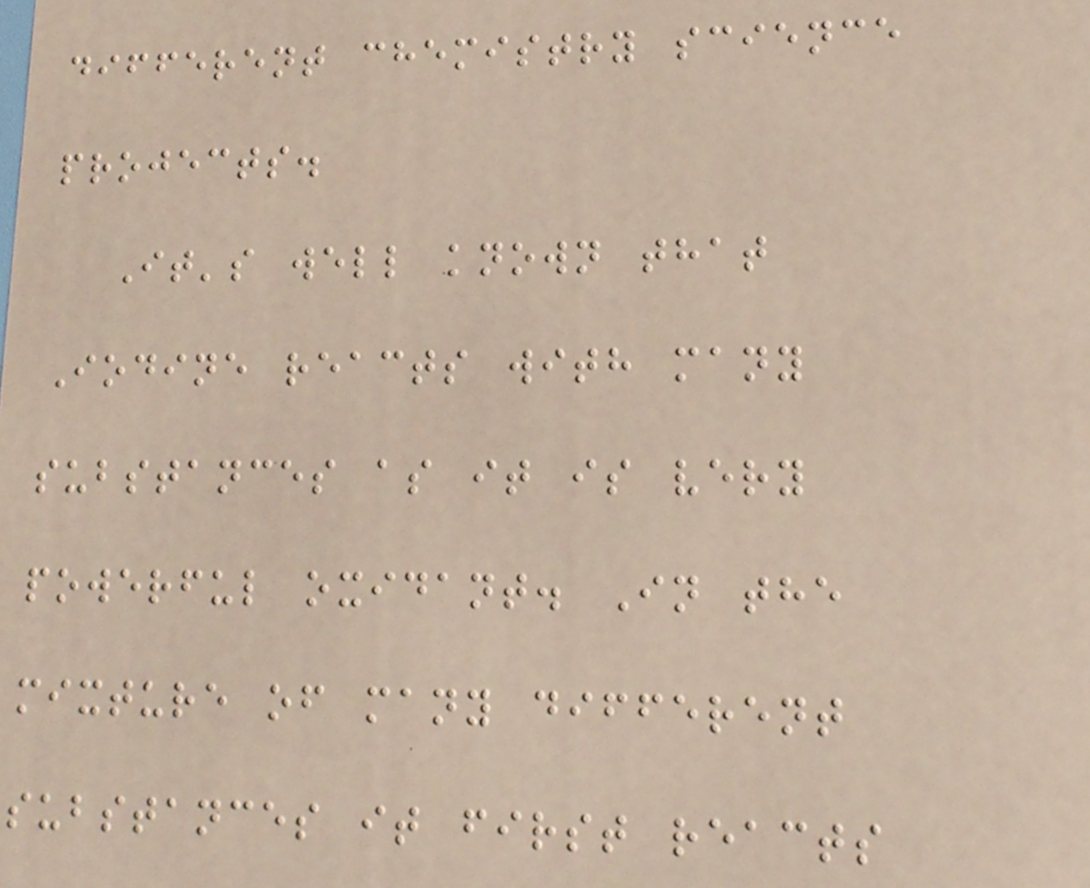different chemistry science
projects.
It's well known that
Iodine reacts with many
substances as it is very
powerful oxidant. In the
mixture of many different
substances it first reacts
